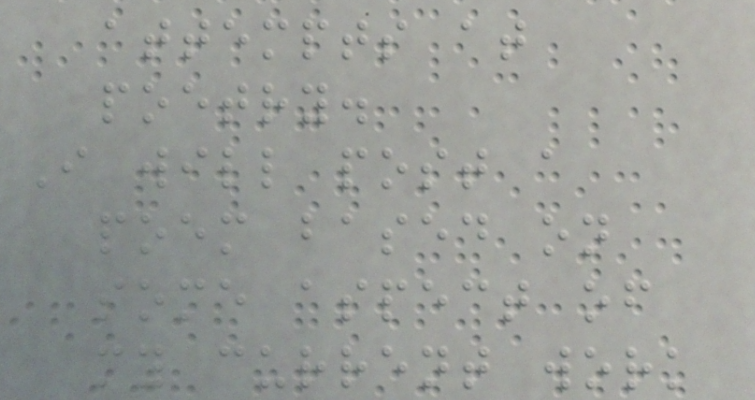attempts at
poetry.
I will post a
poem based on
some aspect of
my current work
